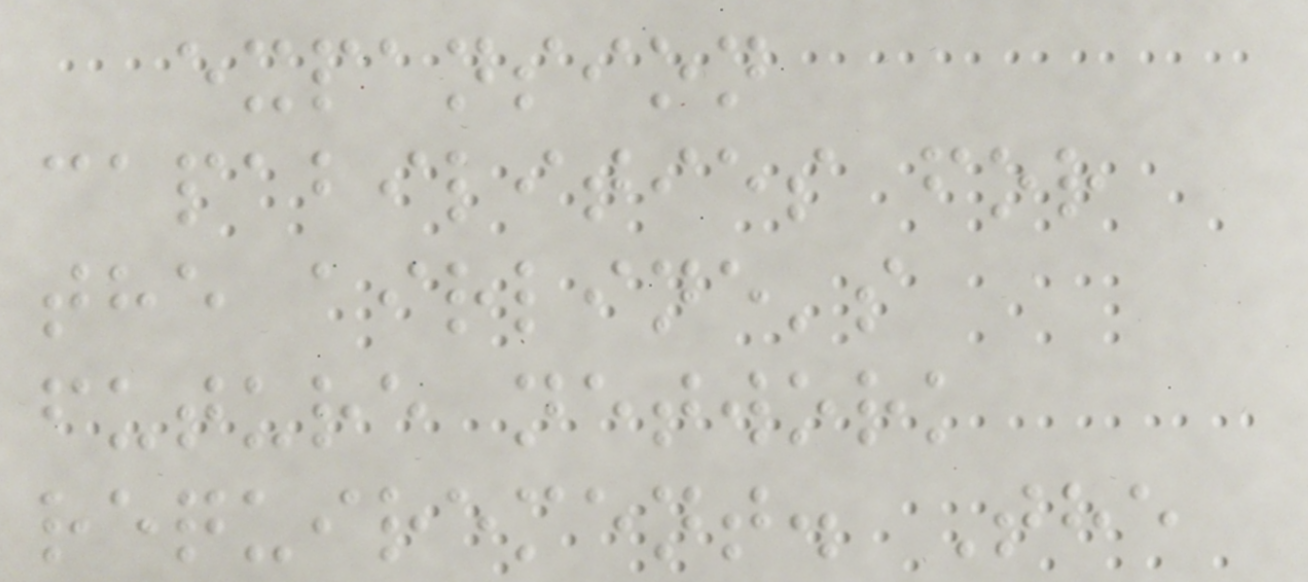expansion
capabilities for
the airline's
future network
requirement. The
